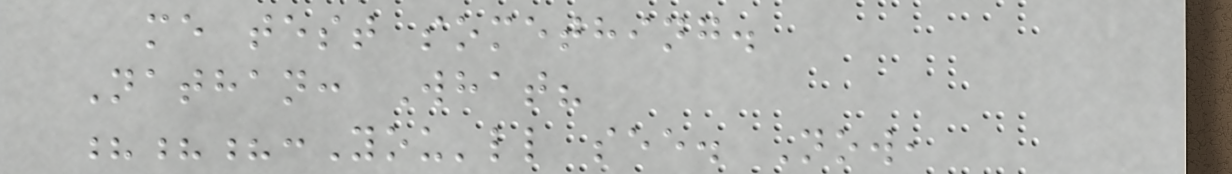me test something.
Nathan: What?
???:You'll see. Now,
